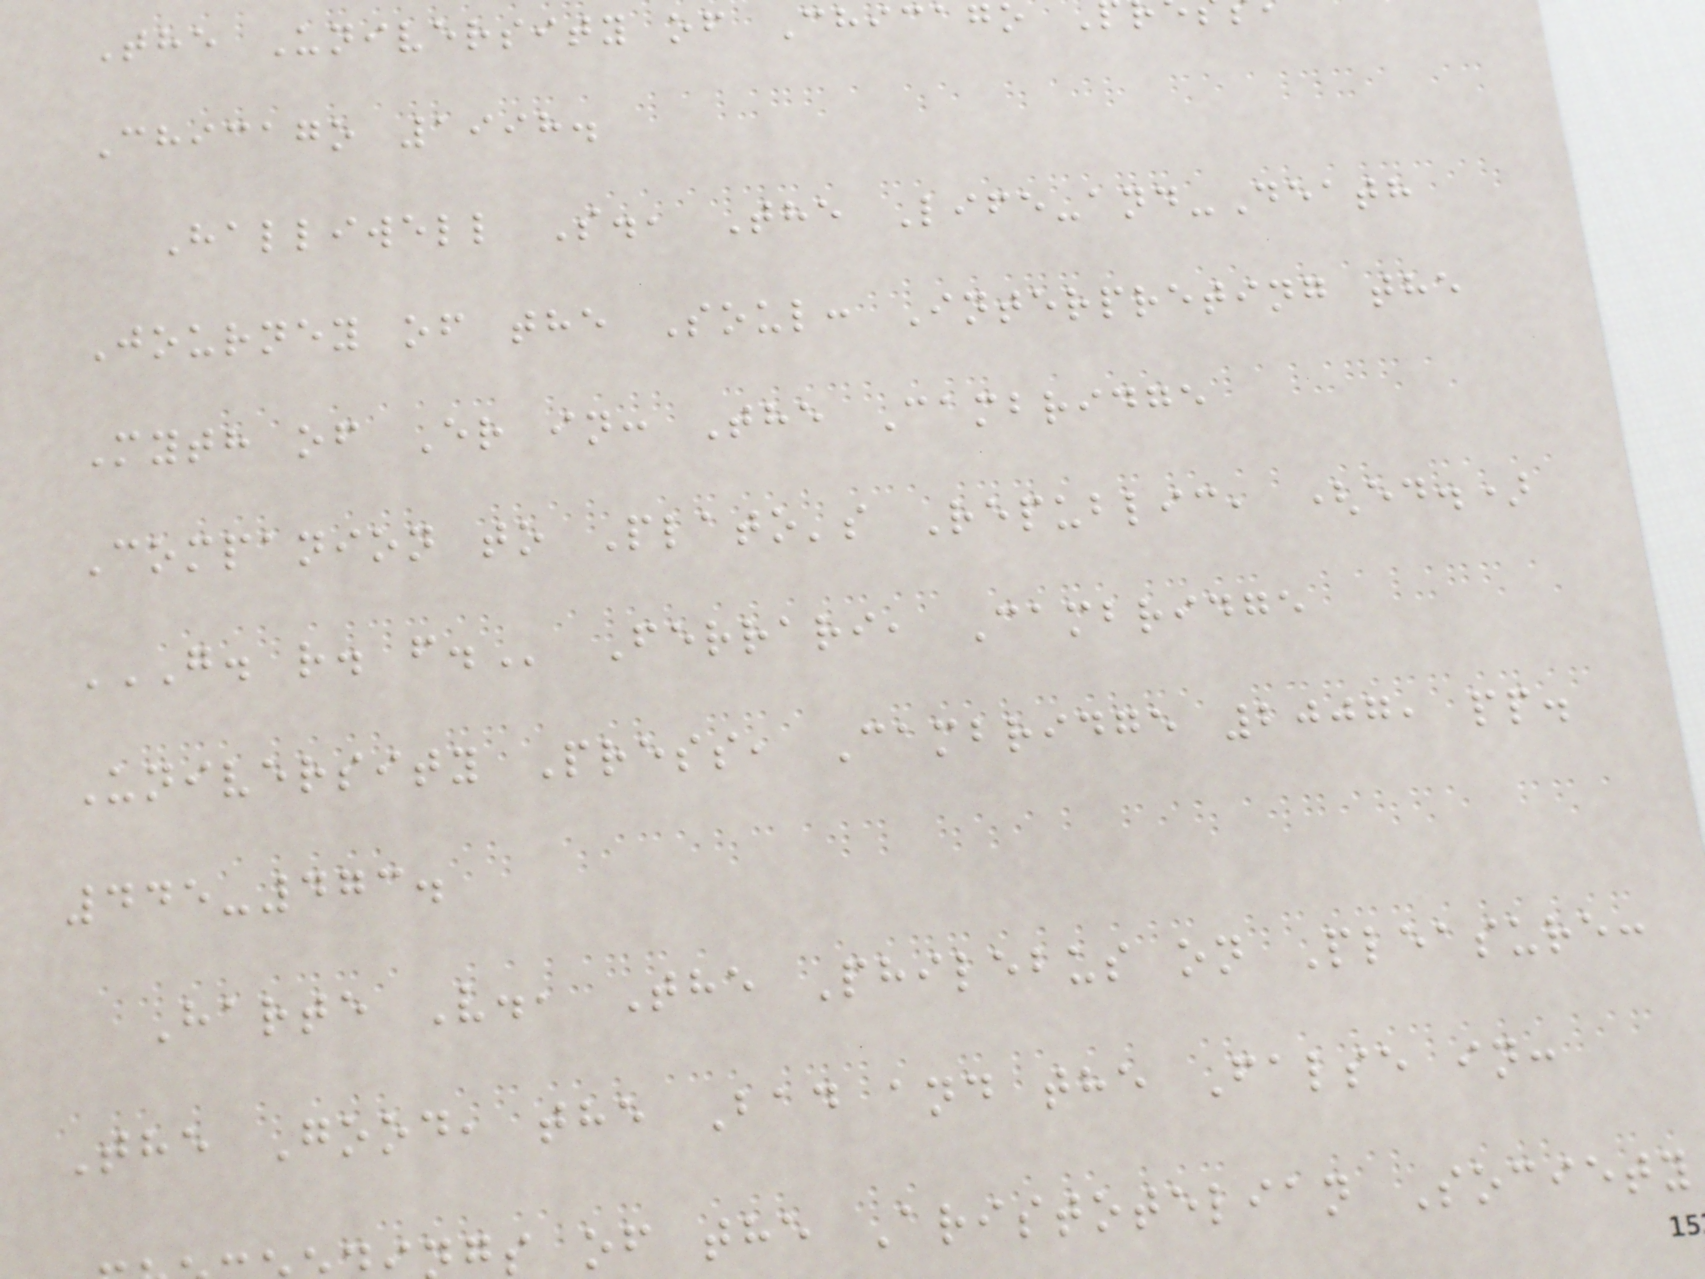The University of Chicago
Chicago 1998.
Halliwell S., The Life-and-Death
Journey of the Soul: Interpreting the
Myth of Er in: The Cambridge
Companion to Plato's Republic, (ed.)
G. R. F. Ferrari, Cambridge
University Press, Cambridge 2007, pp.
445-473.
Harte V., The Philebus on Pleasure:
The Good, the Bad and the False in:
s of the Aristotelian Society
